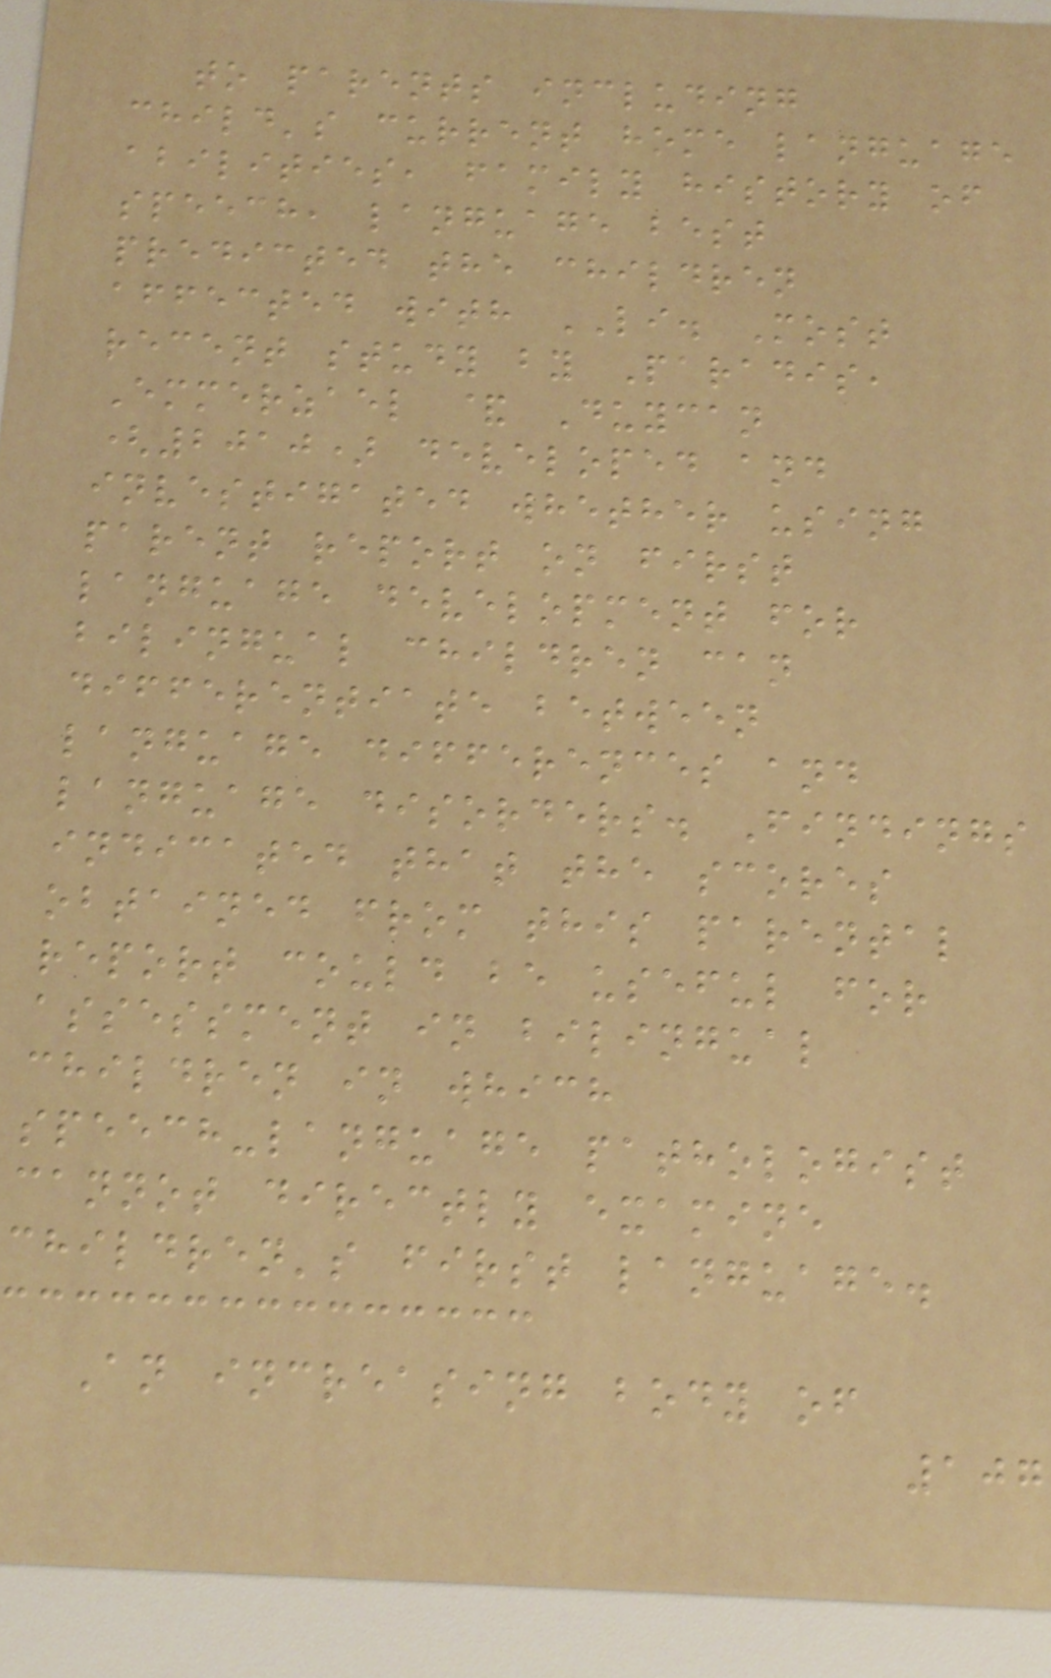to parents including
child's current home language
abilities, family history of
speech, language best
predicted the children
affected with LI. Most
recent study by Paradis,
Emmerzael & Duycan
(2010) developed and
investigated whether using
parent report on first
language development for
bilingual children can
differentiate between
language differences and
language disorders. Findings
indicated that the scores
obtained from this parental
report could be useful for
assessment in bilingual
children in which
speech-language pathologist
cannot directly examine
children's first language.
An increasing body of
107
